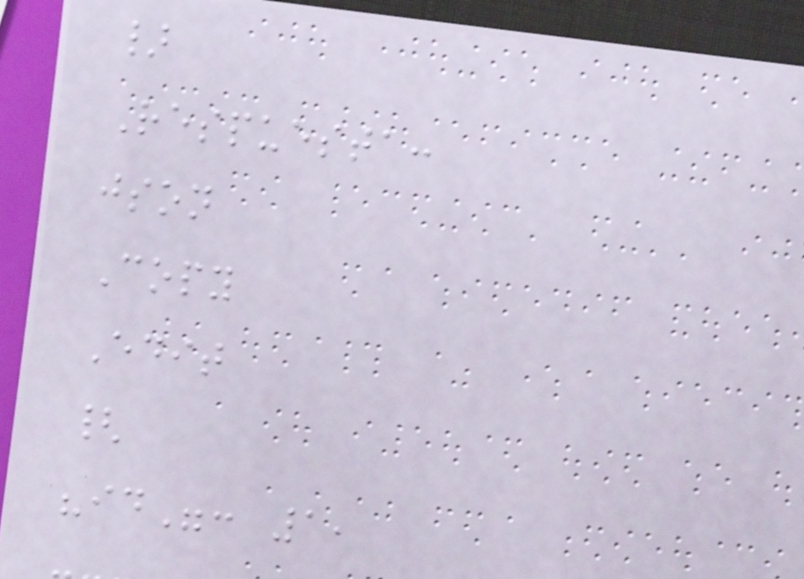}
Respuesta:
json
Copy
Edit
{
"id": 1,
